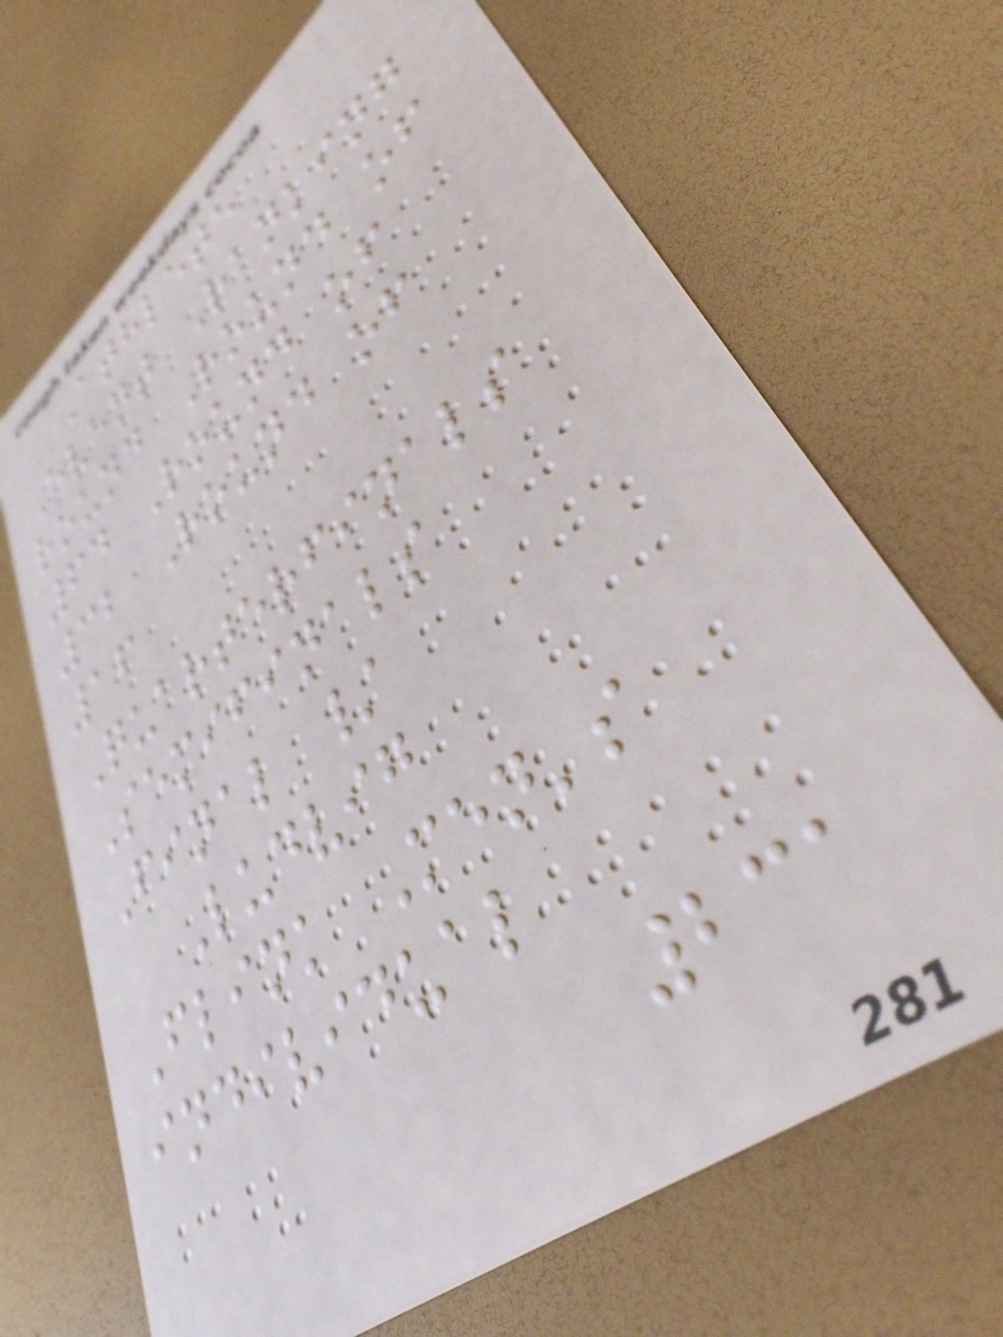Athlete
Event Ranking
round Round of
64 Round of
32 Round of
16
Quarterfinals
Semifinals
Final /
Ludvig
Flink Men's
individual
231
